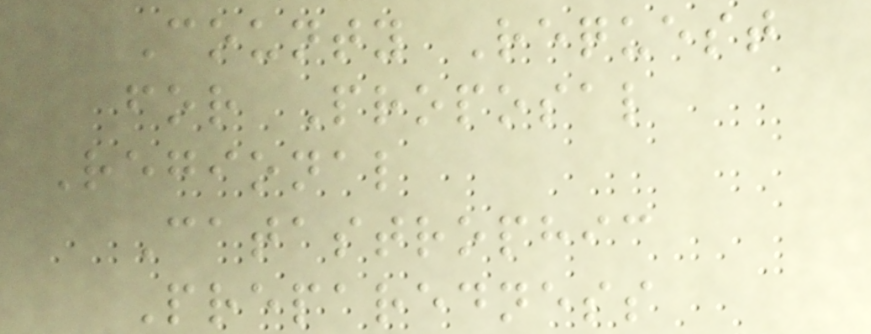County Request
for Proposal
Regional
Catastrophic
Preparedness
